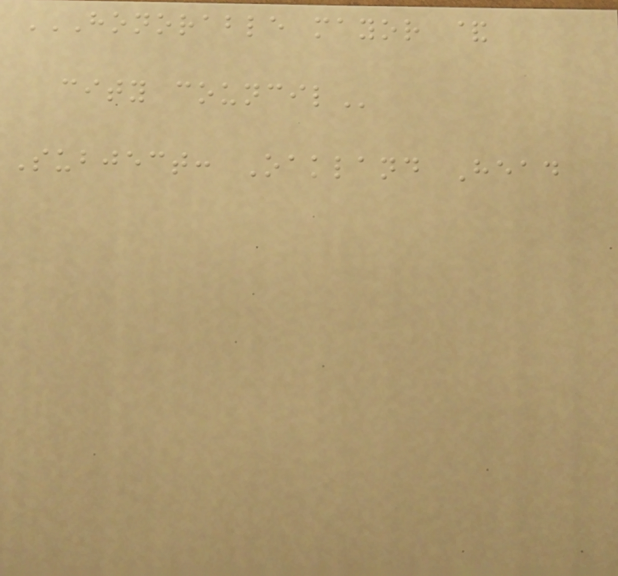HONORABLE MAYOR &
CITY COUNCIL
Subject: Oakland Head
